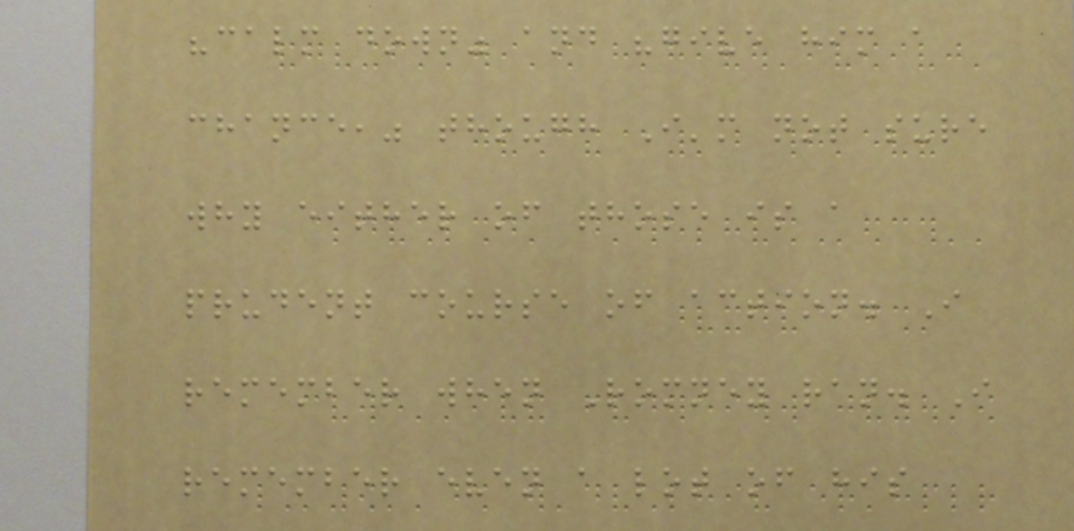"calm down" and "give him a
chance," though I'm not sure
why either of those is a
prudent course of action. I
remember when Romney ran. I
remember even a lot of his
